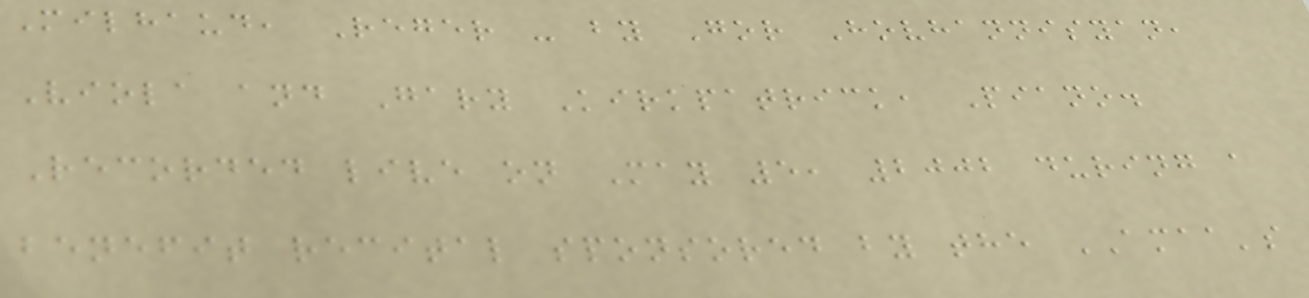Milhaud, Reger - by Gor Hovhannisyan,
Viola and Gary Kirkpatrick, Piano.
Recorded live on May 5, 2002 during a
benefit recital sponsored by the AMAA's
